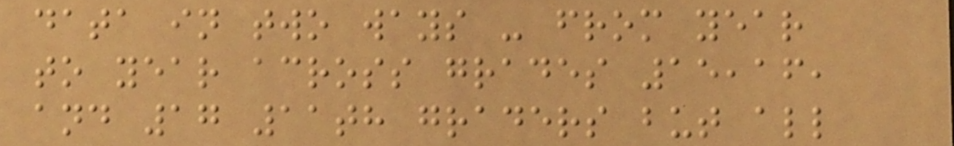data in two ways - from year
to year across grades 15,16,
and 17 11th graders but all
